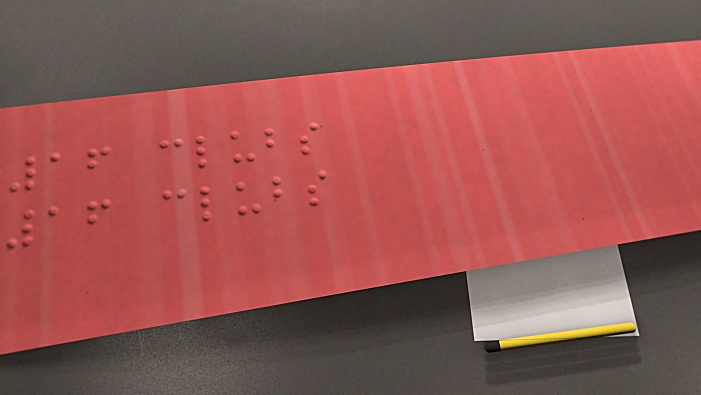16 clubs
16 clubs
